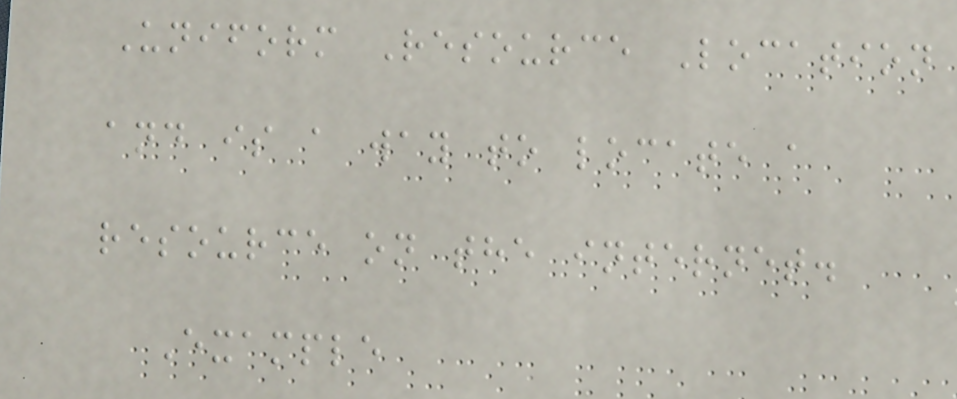Uniform Resource Location
and is a way to locate a
resource on the internet.
Example
